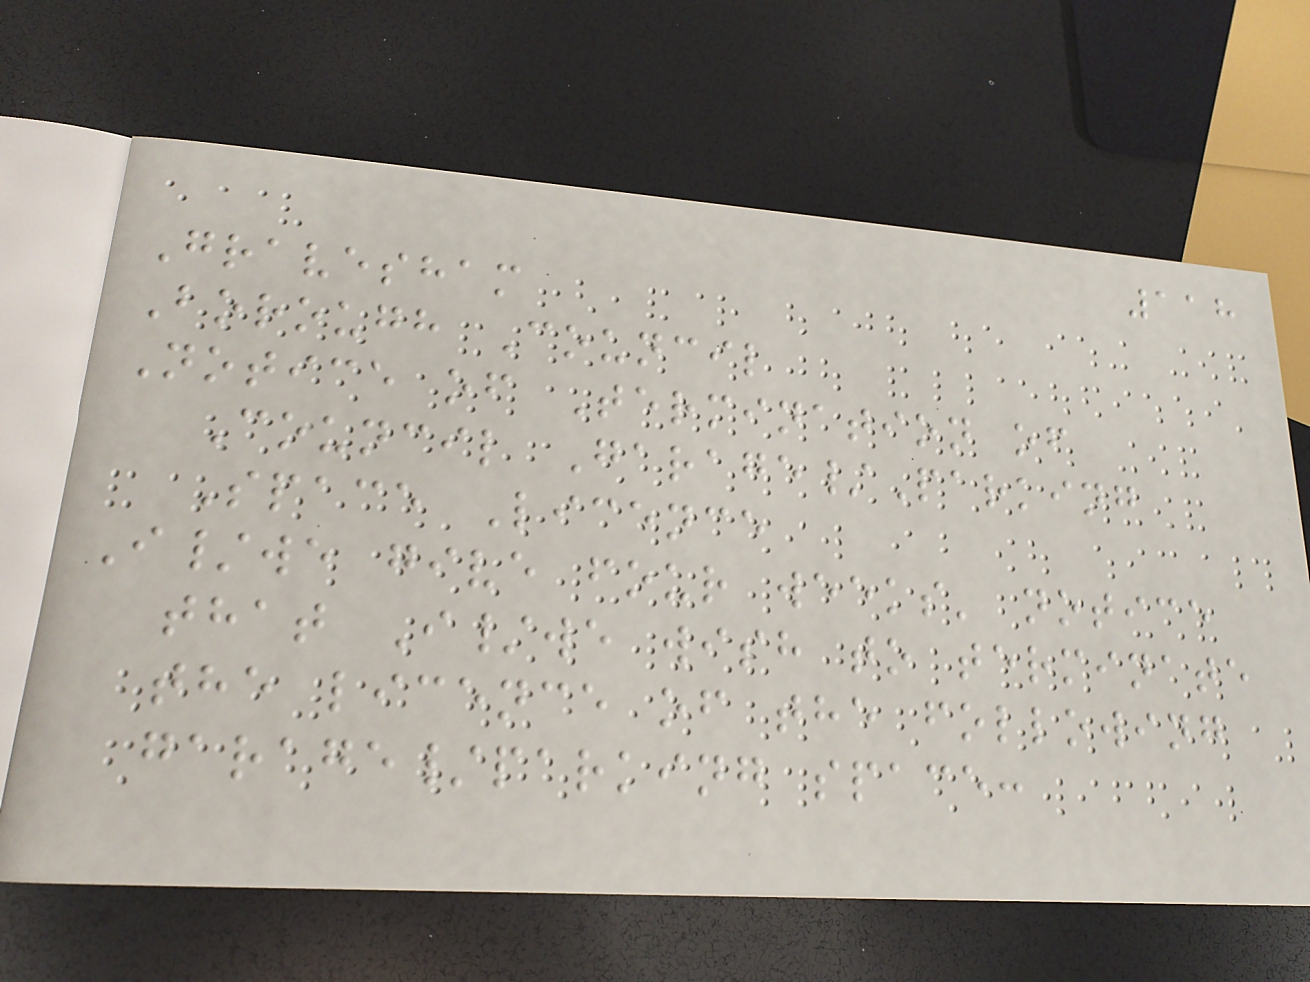118
Gravesham
Borough Council
Notice of Termination of
Council Garage/Parking
Space Licence
I/we give four weeks' notice
that I/we wish to terminate
the licence of the following
garage/parking space:
